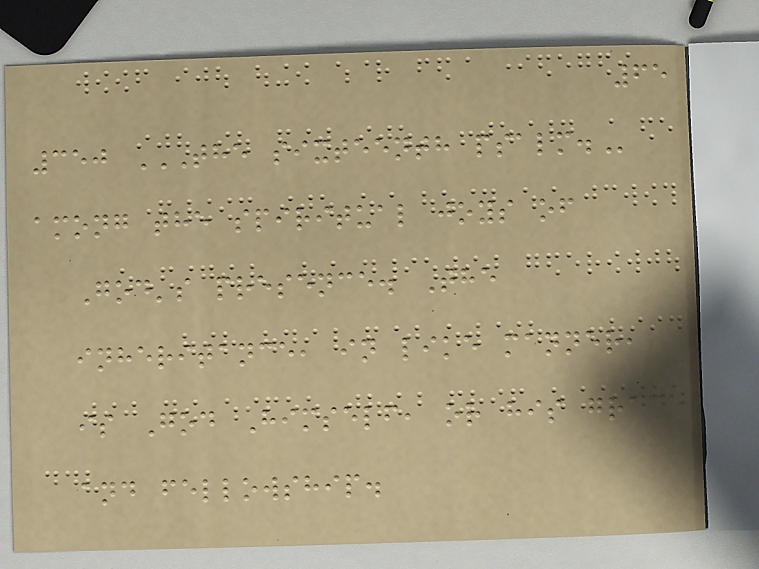65
350 THE SIXTEENTH PSALM.
among the spiritual joys of
God's presence. The
inheritance, in like manner,
is God Himself, or his grace
and fellowship.
